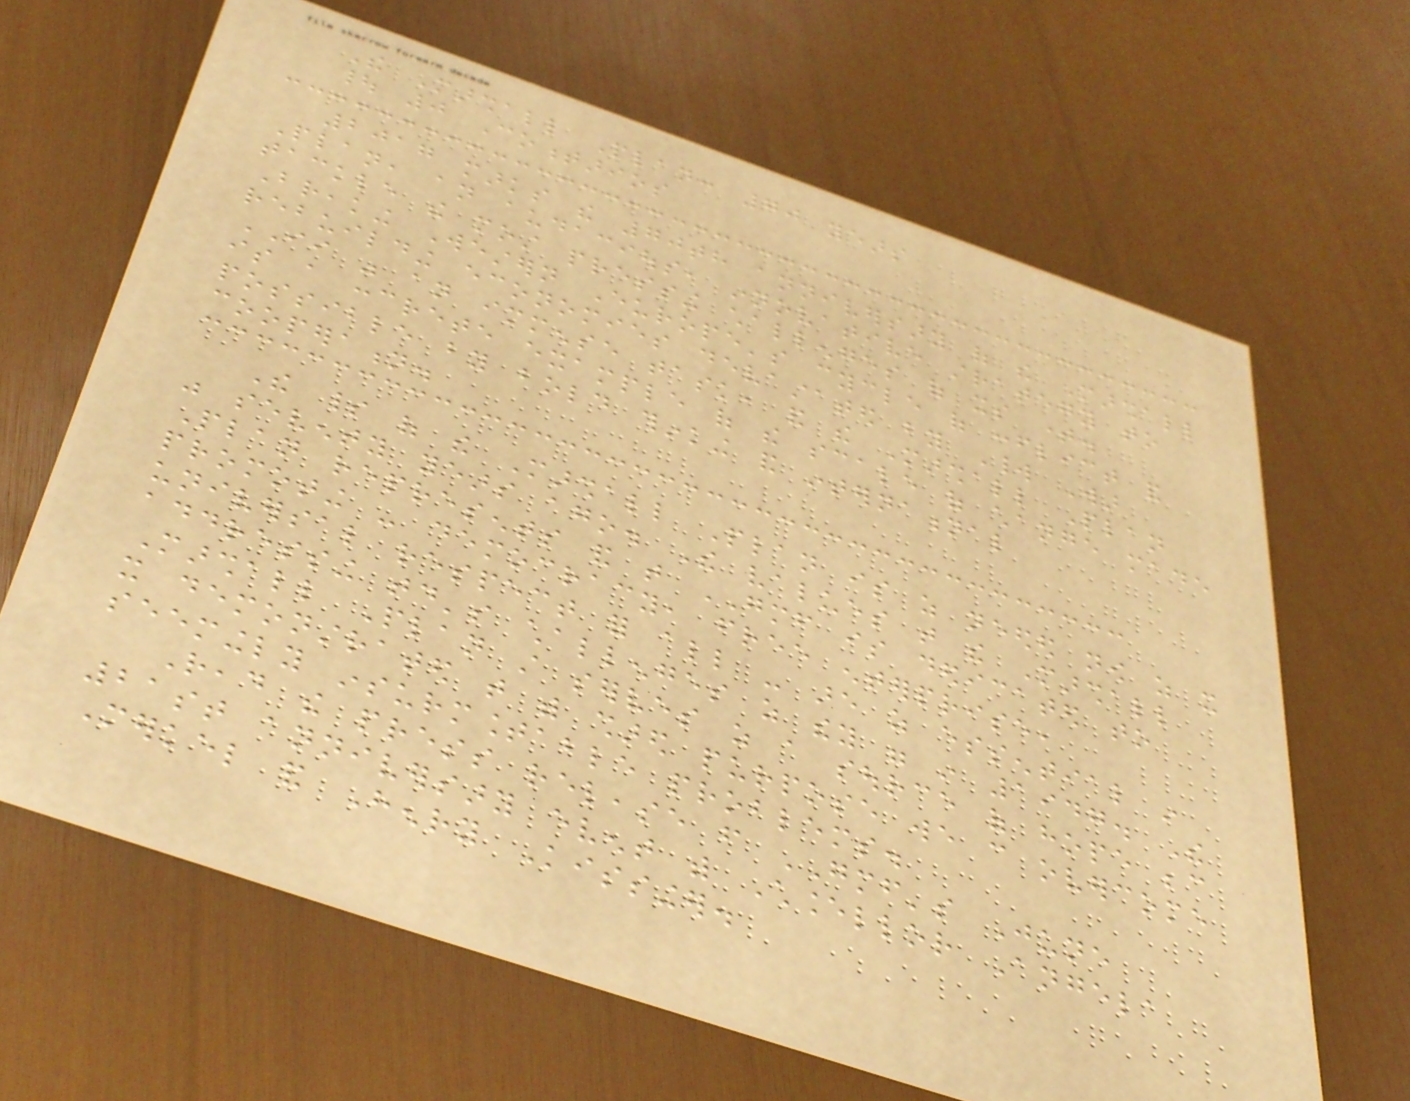The Marshall Plan: 70 years
| 0 Comentarios
2017 marks the 70th anniversary of the Marshall
Plan, an audacious, innovative strategy to
tackle the most pressing challenges of its time.
Breaking Western Europe's cycle of conflict and
rebuilding economies devastated by World War
II was an immense task, and the Marshall Plan
is a concrete example of the scale of change made
possible by bold thinking and international
cooperation.
The spirit of the Marshall Plan is as needed now as it
was seventy years ago. The values that the Marshall
Plan represents and that GMF is dedicated to
promoting - democracy, free enterprise,
universal respect for all - are as essential in
addressing today's challenges as they were in 1947. The
Marshall Plan still serves as a source of hope because
it demonstrated that with shared purpose we can overcome
seemingly insurmountable problems.
Read the press release from GMF's June
21st anniversary event with Chancellor Angela
Merkel and Henry Kissinger.
